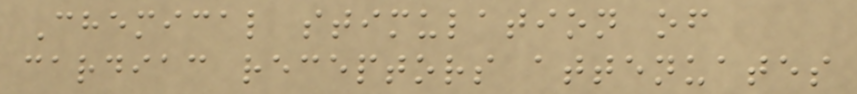Chemical stimulation of
cardiac receptors attenuates
